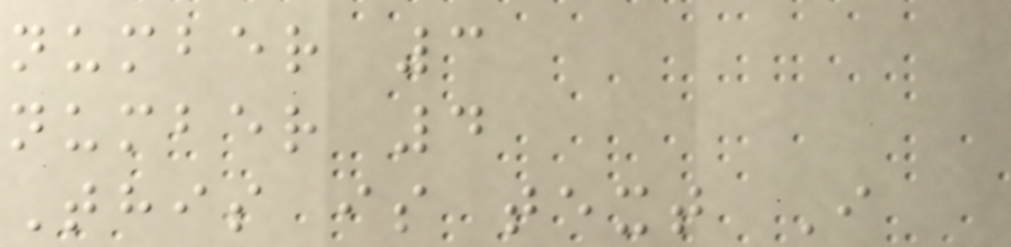number 3
number 4
This is text I
